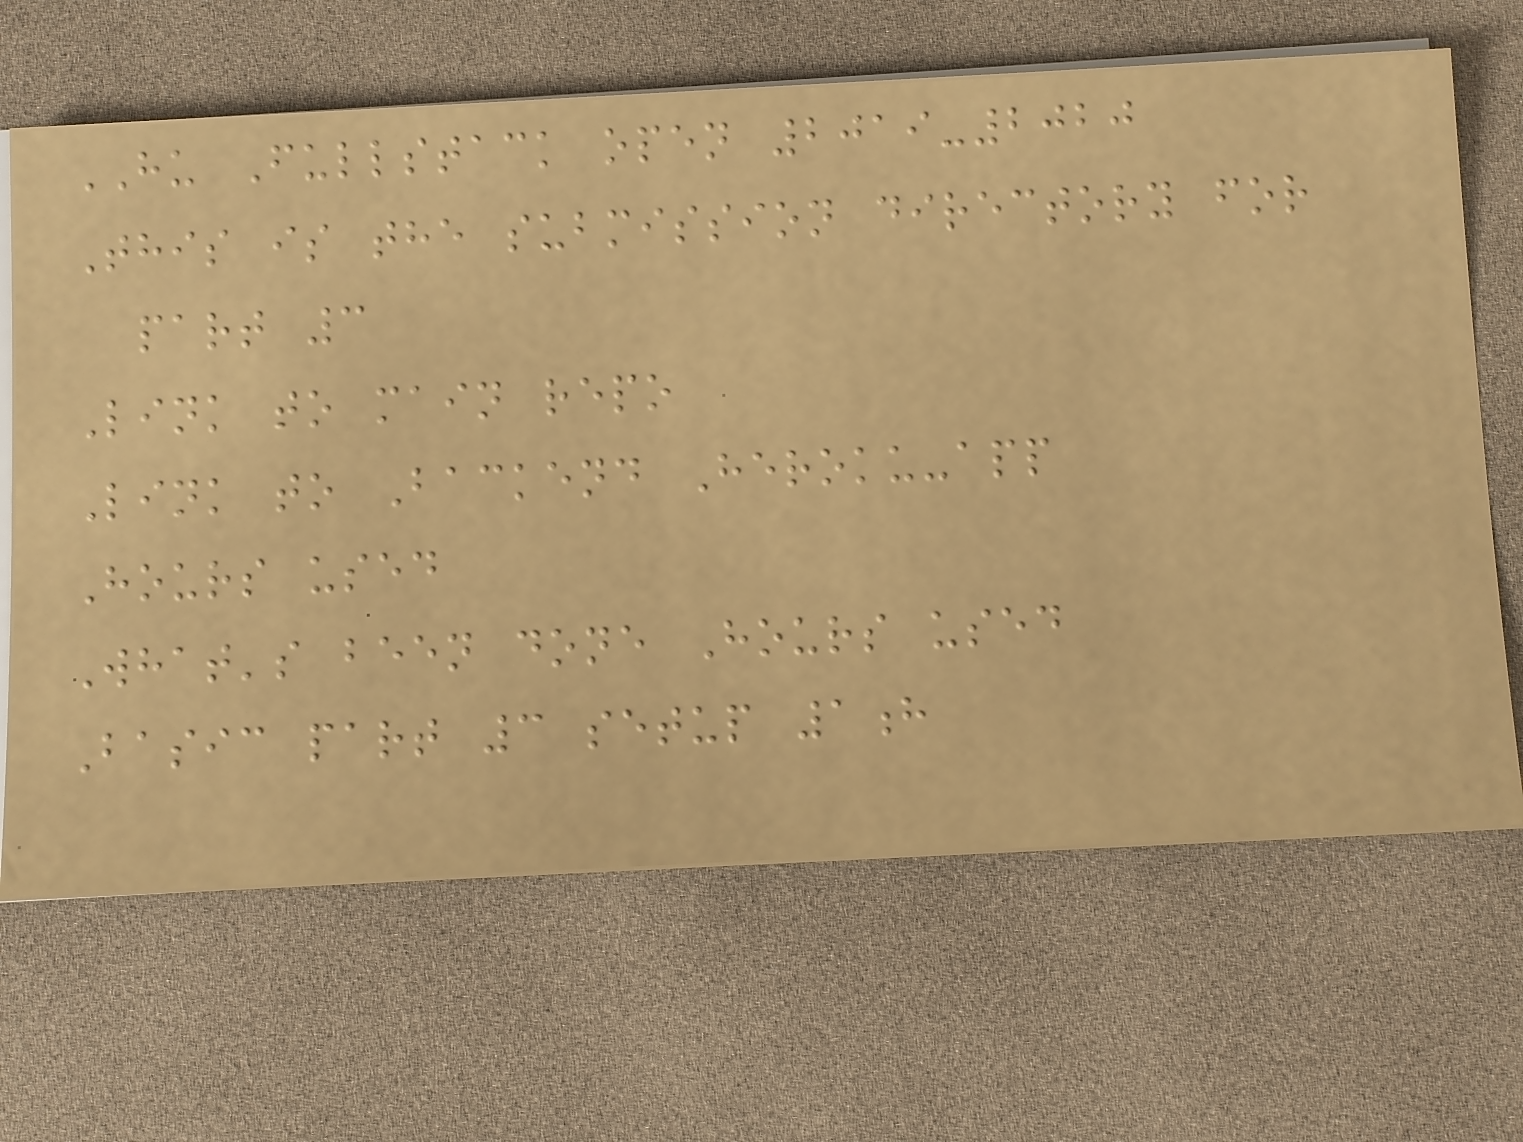HU Fullstack open 2019-2020
This is the submission directory for
part 3
Link to main repo
Link to Backend Heroku-app
Hours used
What's been done Hours used
Basic part 3 setup 1h
